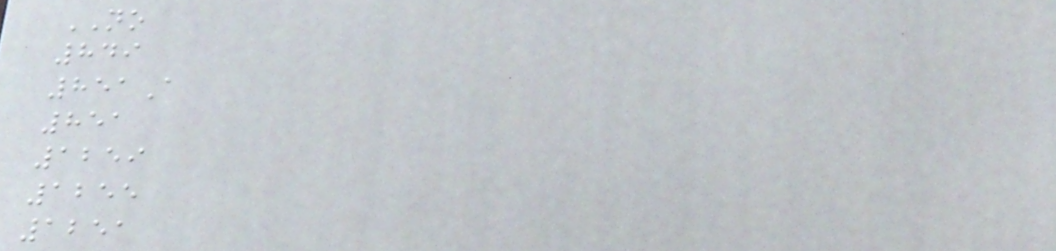NO
849
851A
851
1259
1255
1251
